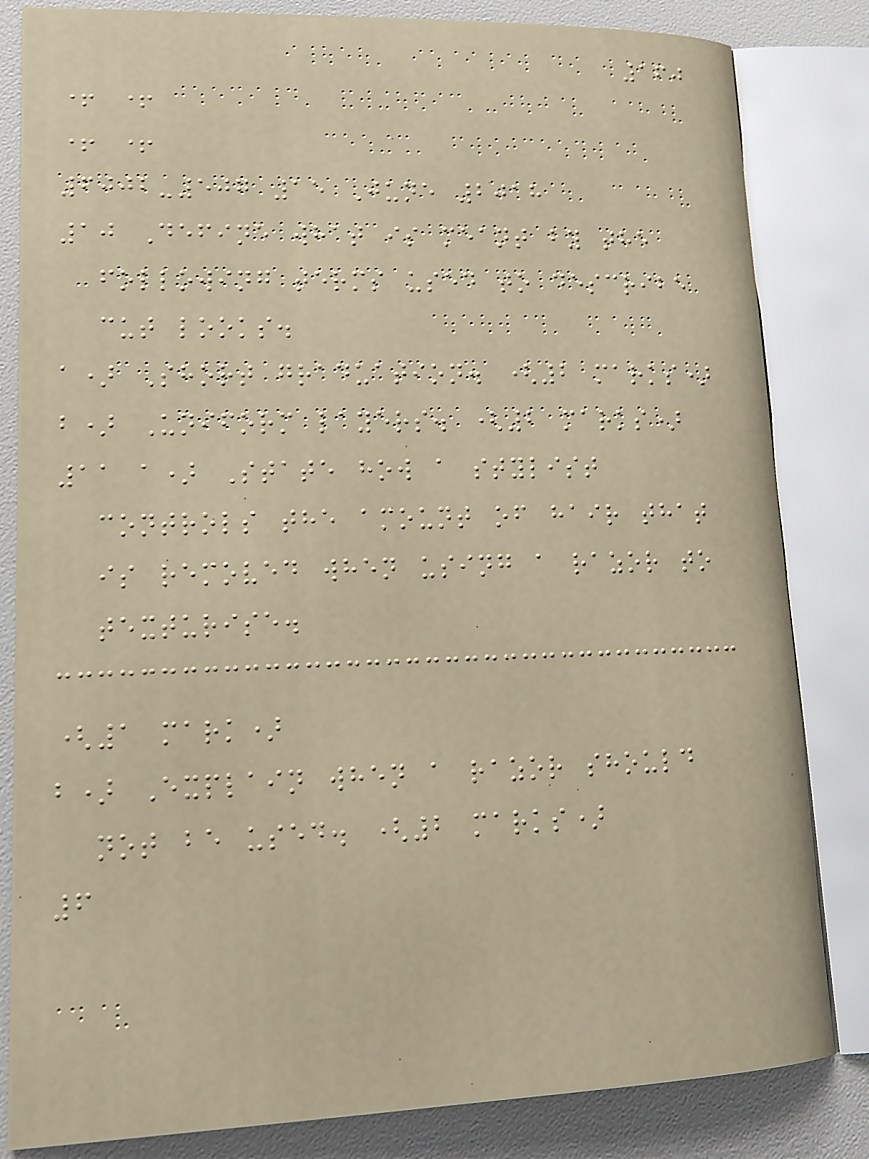160
+ +
+ +
6002-507 15 June 2018
10 Define what is meant by the
following terms used to describe
cut looks.
a) Short graduation. (2 marks)
b) Uniform layers. (2 marks)
11 a) State how a stylist
controls the amount of hair that
is removed when using a razor to
texturise.
(1 mark)
b) Explain when a razor should
not be used. (2 marks)
6
